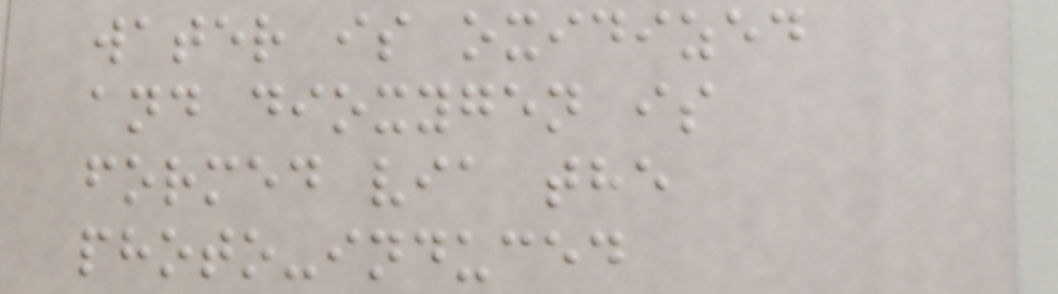water is oxidized
and dioxygen is
formed via the
photo-induced
